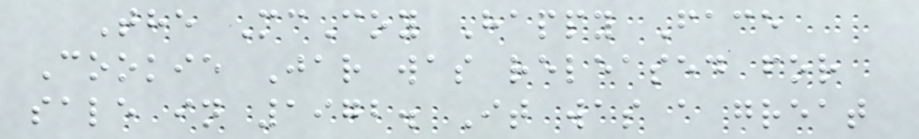The McCoy Happy Face
Cookie Jar was released for
sale in 1972. It was a great
